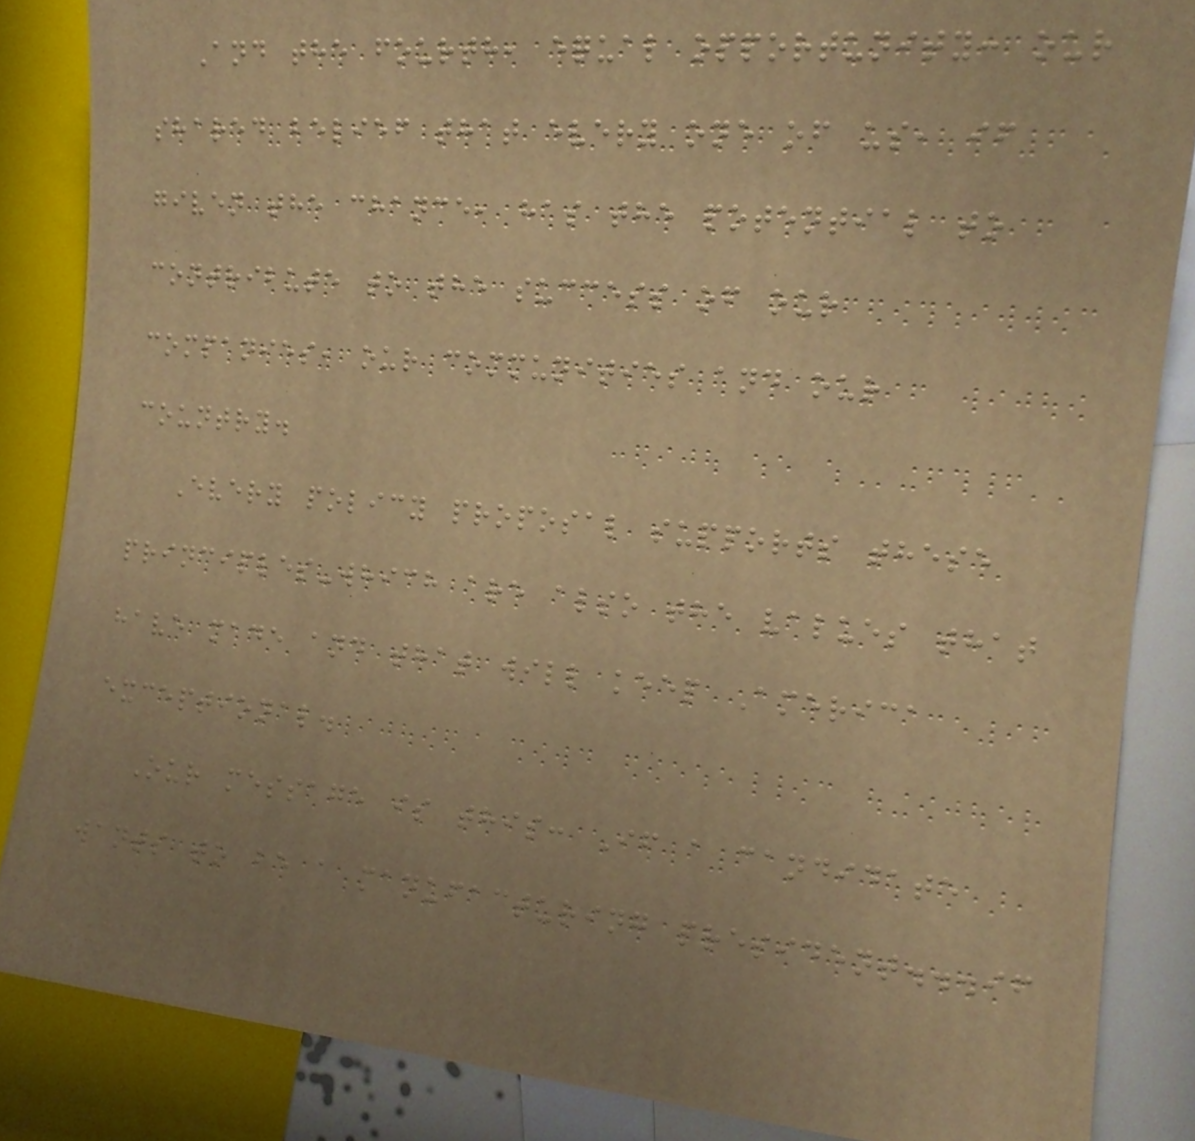And the fourth, equal opportunity: our
shared belief that every one of us, if
given the chance, has the potential to
contribute to the success of our
companies, our communities and our
country.
Every policy proposal supports these
principles-which are also the values that
have made and that will keep America
exceptional.
Our message is this: If a candidate
wants to be a manufacturing president...if
